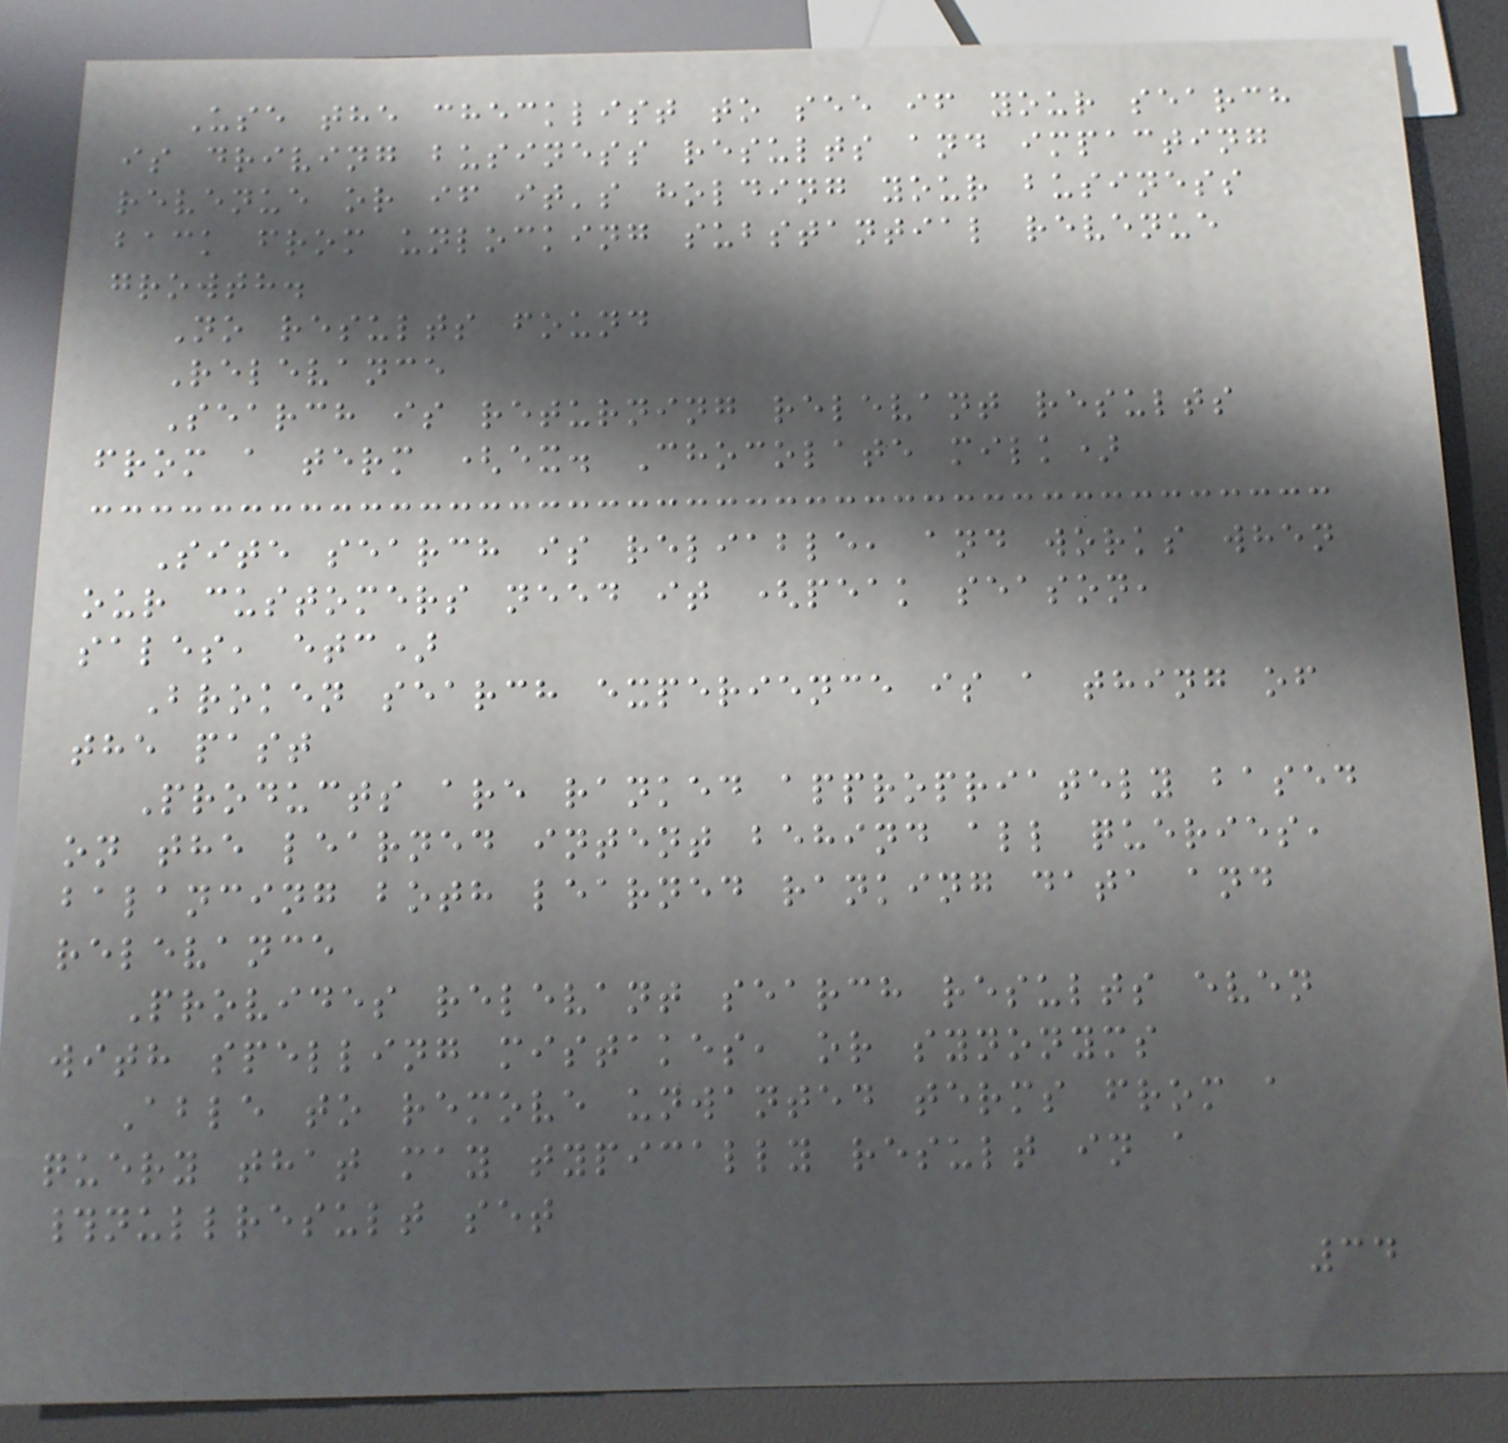Use the checklist to see if your search
is driving business results and impacting
revenue or if it's holding your business
back from unlocking substantial revenue
growth.
No results found
Relevance
Search is returning relevant results
from a term (ex. Chocolate milk)
Site search is reliable, and works when
our customers need it (peak season,
sales, etc)
Broken search experience is a thing of
the past
Products are ranked appropriately based
on the learned intent behind all queries,
balancing both learned ranking data and
relevance
Provides relevant search results even
with spelling mistakes, or synonyms
Able to remove unwanted terms from a
query that may typically result in a
#nullresult set
34
